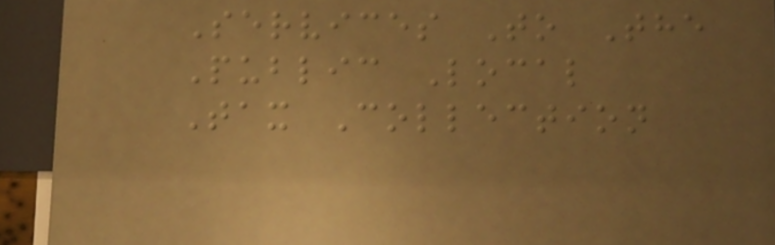Services To The
Public Local
Tax Collection
